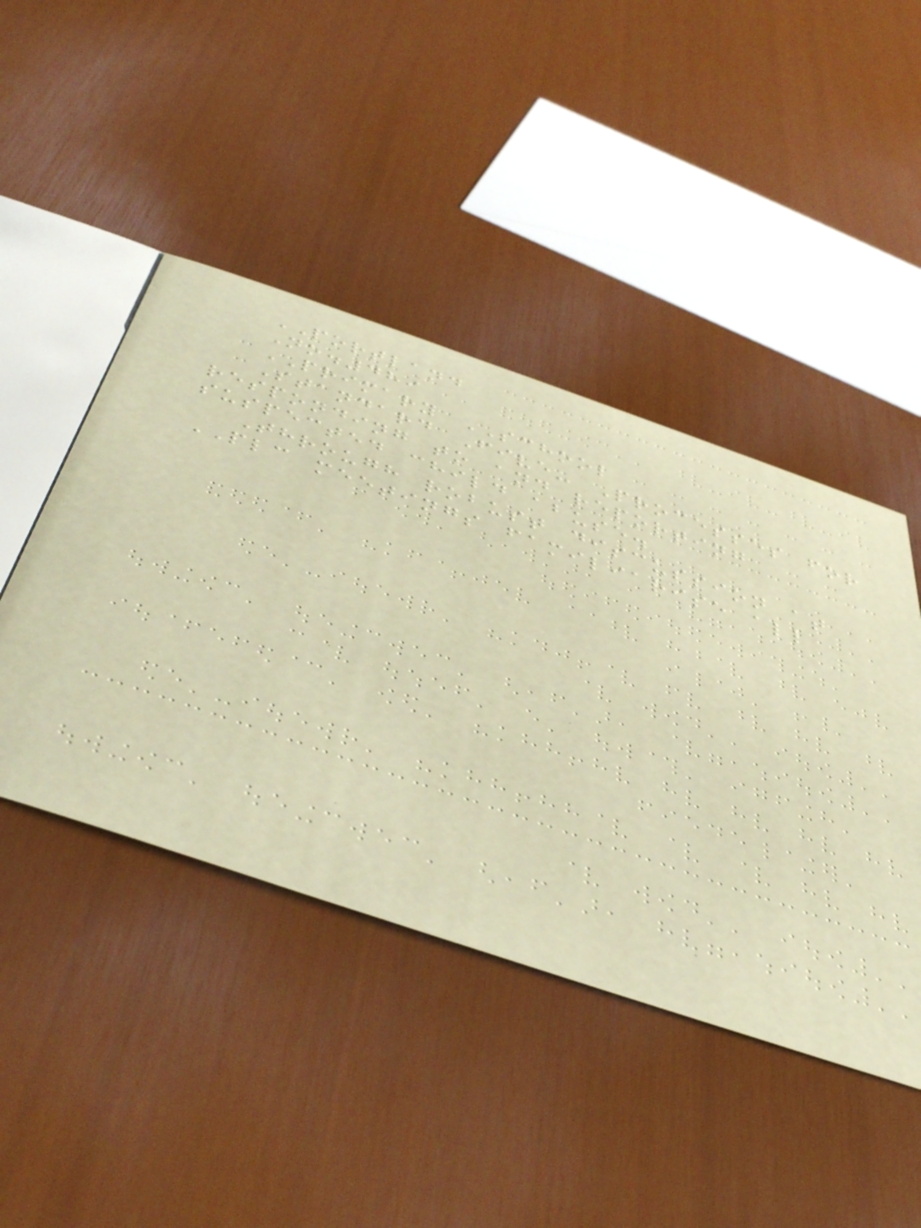PORTLAND
No.489
PRIMARY SCHOOL
Standard Five- Processes for
responding to and reporting
suspected child abuse.
Through robust discussion at
PLC meetings familiarise all
